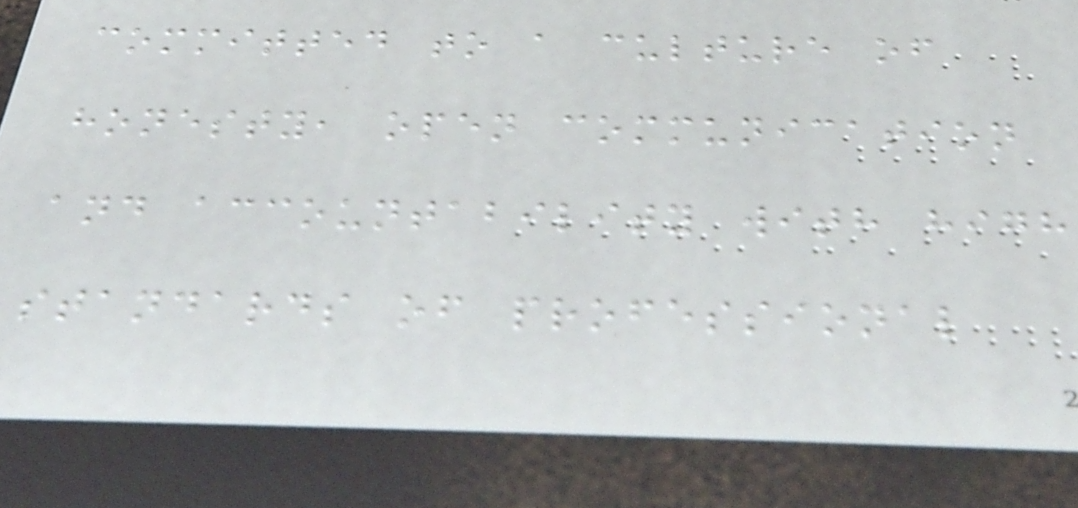committed to a culture of
honesty, open communication
and accountability with high
standards of professional
